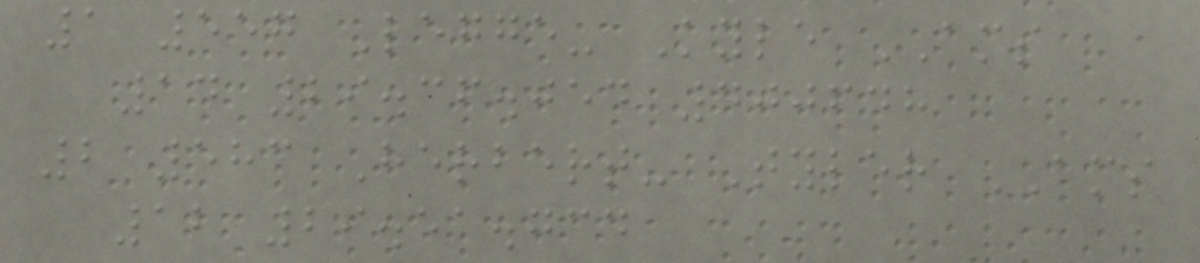1 557 Legge- Kyle AMS
14 29.36.054 400648
2 583 Herbert- Tyler AMS
12 29.51.734
